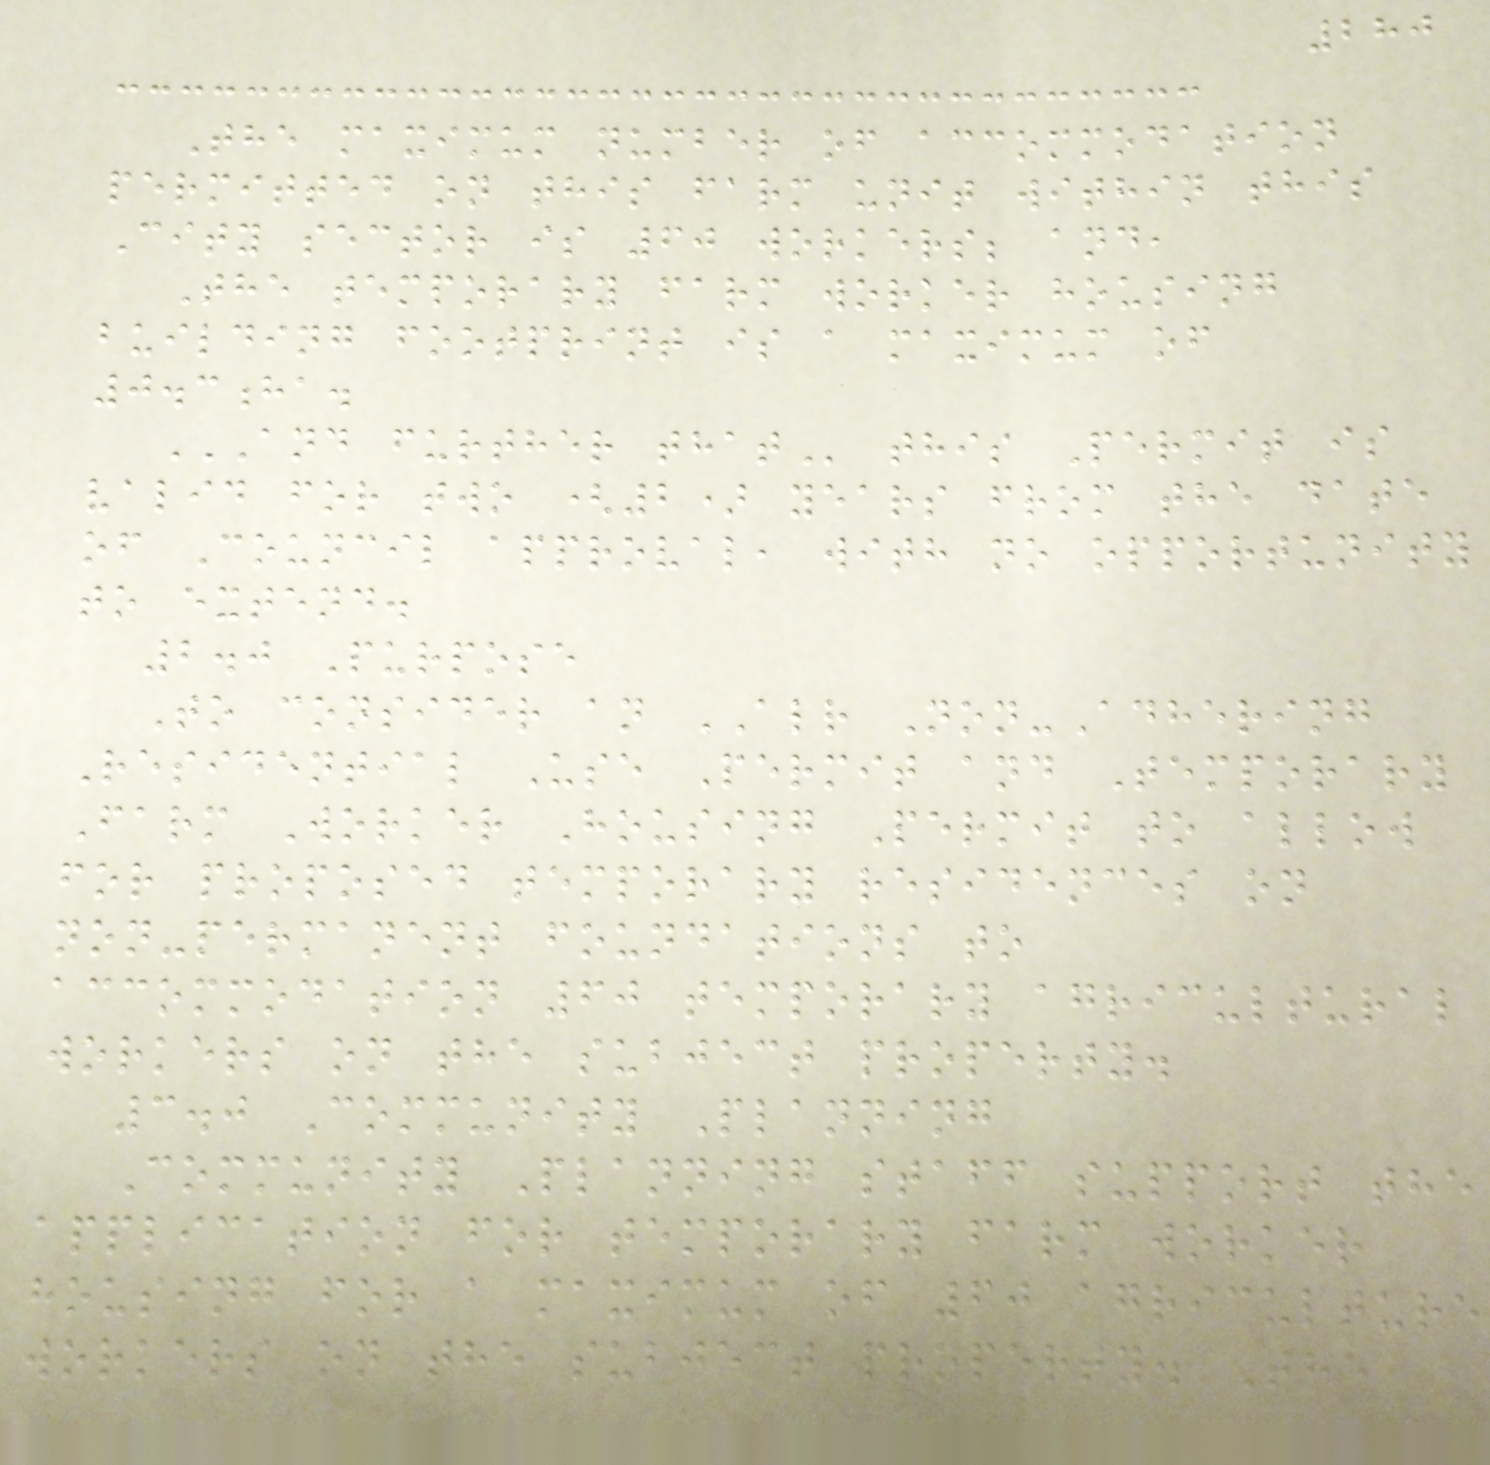280
The maximum number of accommodation
permitted on this farm unit within this
City sector is 60 workers; and,
The temporary farm worker housing
building footprint is a maximum of
0.3ha.
AND FURTHER THAT this Permit is
valid for two (2) years from the date
of Council approval, with no opportunity
to extend.
2.0 Purpose
To consider an ALR Non-Adhering
Residential Use Permit and Temporary
Farm Worker Housing Permit to allow
for proposed temporary residences on
non-permanent foundations to
accommodation 60 temporary agricultural
workers on the subject property.
3.0 Community Planning
Community Planning staff support the
application for temporary farm worker
housing for a maximum of 60 agriculture
workers on the subject property. The
